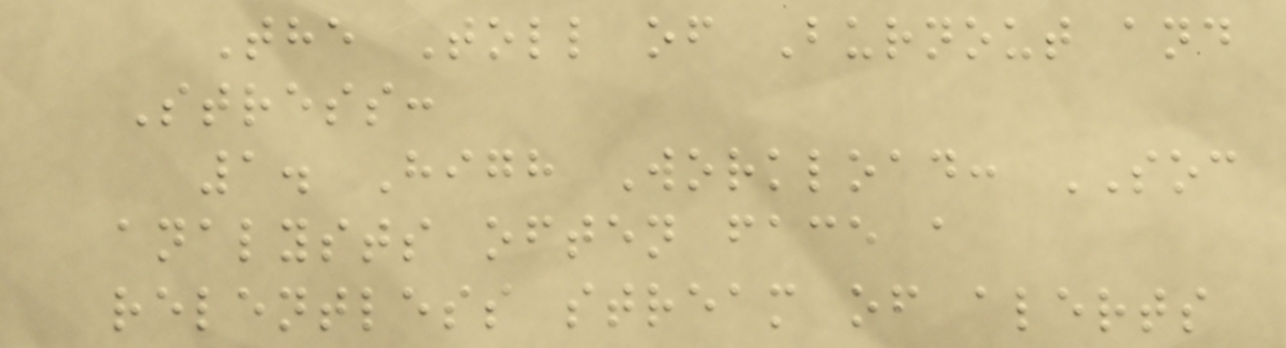The Toll of Burnout and
Stress:
1. High Workload: SOC
analysts often face a
relentless stream of alerts
